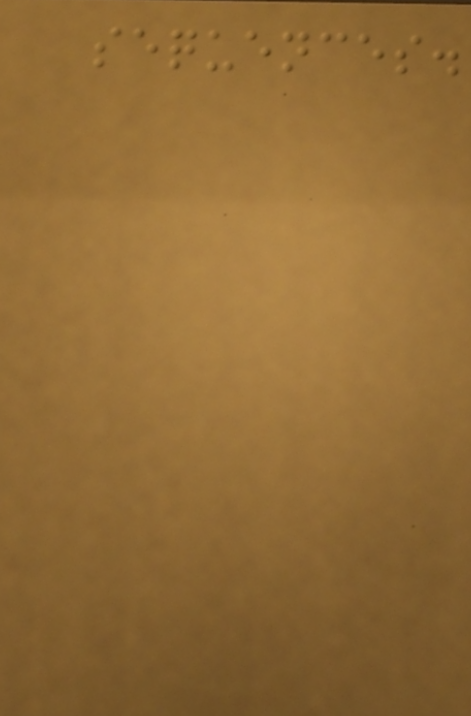sequences.
